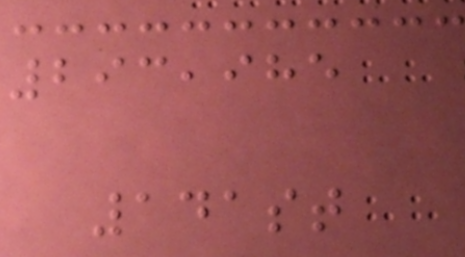293,985
141st
